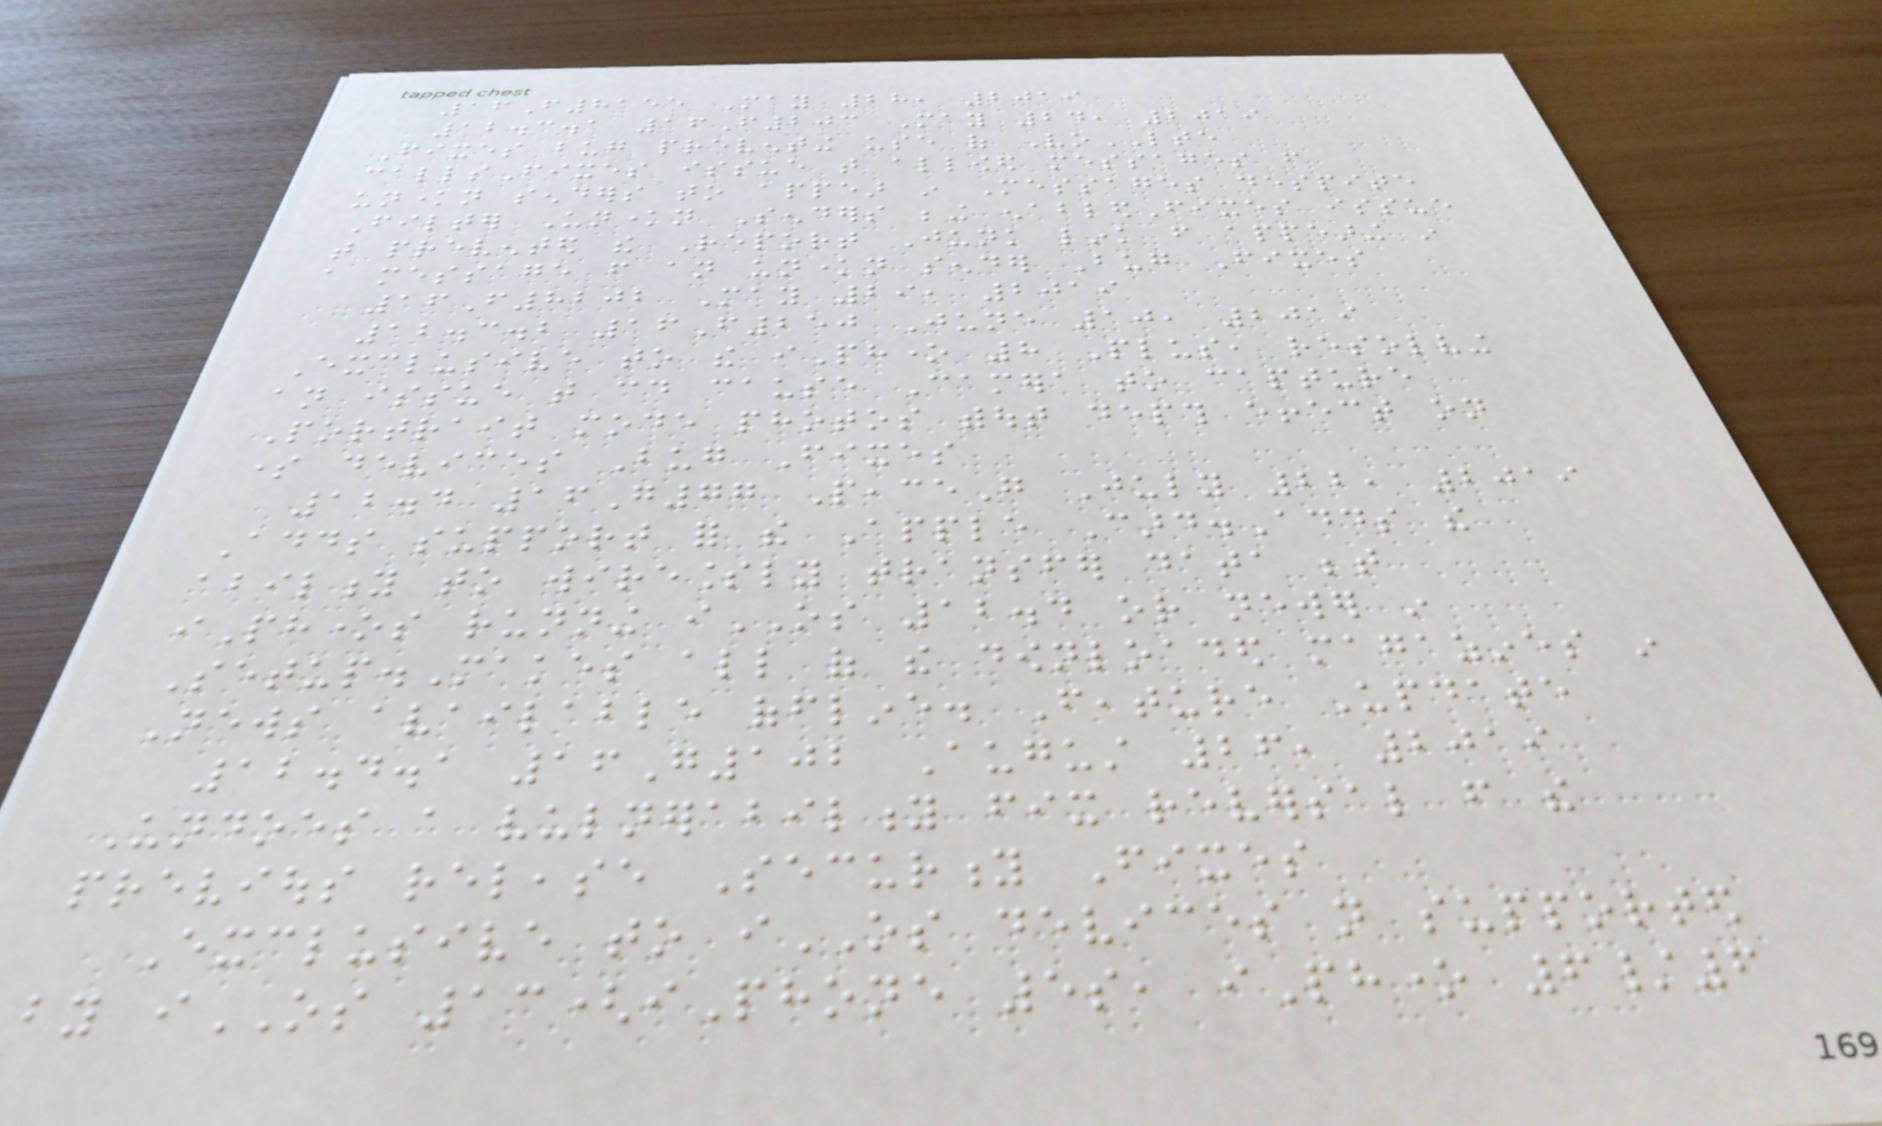16F8155 May 28, 2019
12.3.1 16F203 May 24, 2019
Fixes bug preventing use of VoLTE
callsFixes issue that allowed messages from
unknown senders to appear in Messages despite
Filter Unknown Senders being enabledFixes issue
that prevented the Report Junk link from appearing in
a message from an unknown sender Bug Fixes
16F8202 May 29, 2019
12.3.2 16F250 June 10, 2019
Exclusive to the iPhone 8 Plus, resolving
an issue that could cause Camera to capture
Portrait mode photos without depth effect on
some devices Bug Fixes
12.4 16G77 PeaceG July 22, 2019
Adds support for the Apple Card.Adds the
ability to wirelessly transfer data between
iPhones running iOS 12.4 or newer in
Setup.Makes all of the downloaded magazines in
News available offline. Feature Update
12.4.1 16G102 August 26, 2019
Undoes a vulnerability fix reversal from the
previous release Security Fixes
Exclusive to iOS devices not supported
by iOS 13(iPhone 5s, iPhone 6/6
